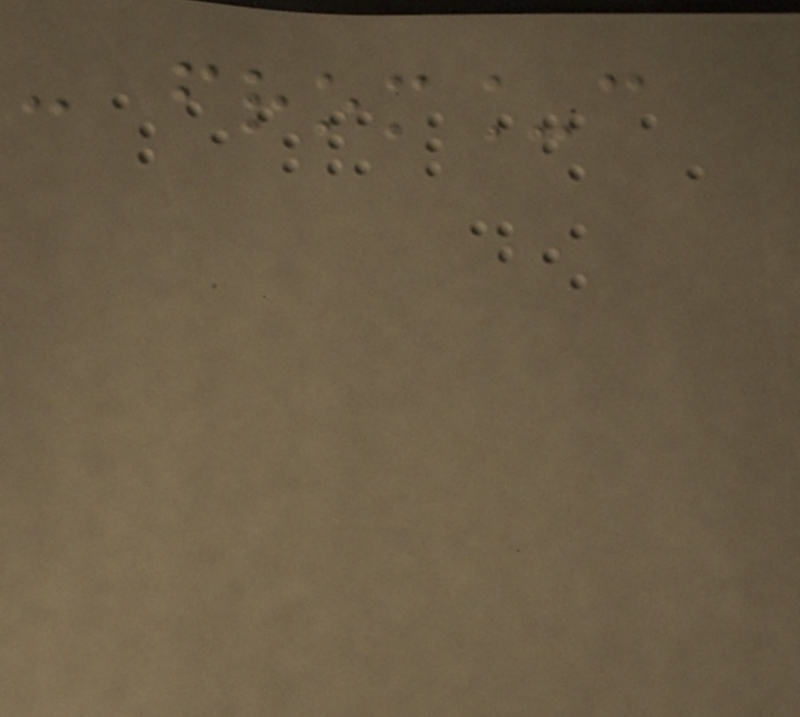- from_c
